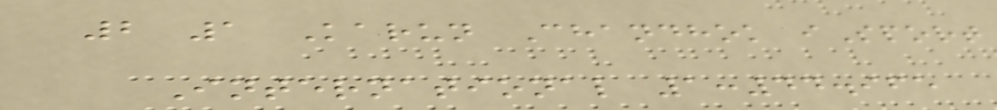2 1 Karun Chandhok iSport
International 1:44.965
